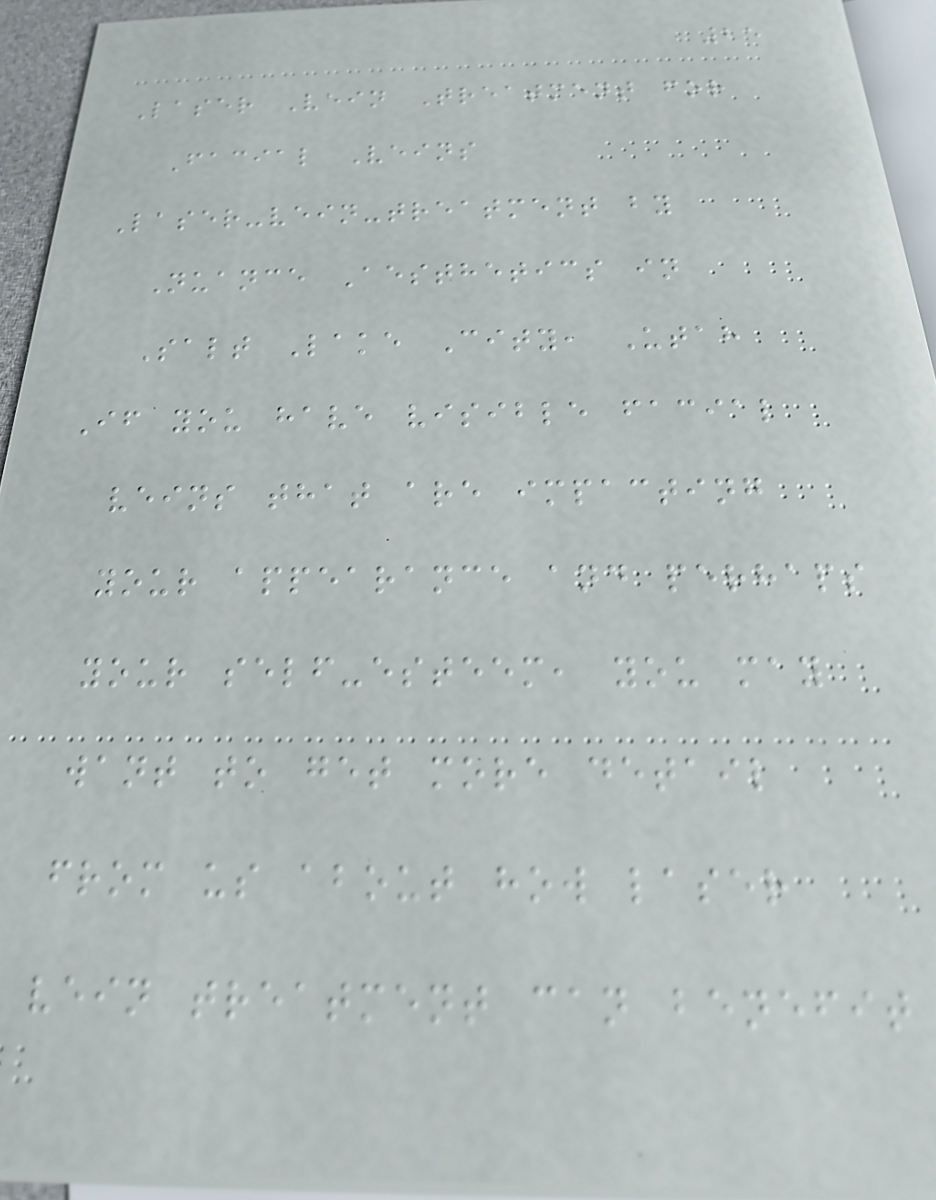25
Laser Vein Treatment for
Facial Veins
Laser-vein-treatment by
Nuance Aesthetics in
Salt Lake City, Utah
If you have visible facial
veins that are impacting
your appearance and perhaps
your self-esteem, you may
want to get more detail
from us about how laser
vein treatment can benefit
